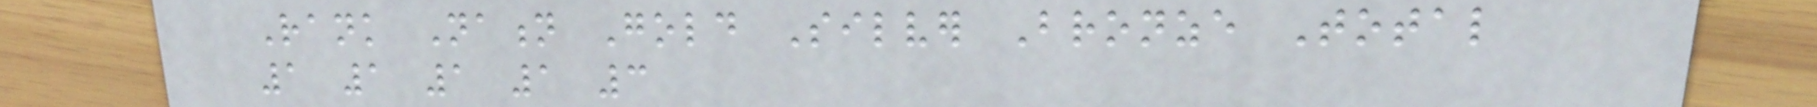Rank Nation Gold Silver Bronze Total
1 1 1 1 3
